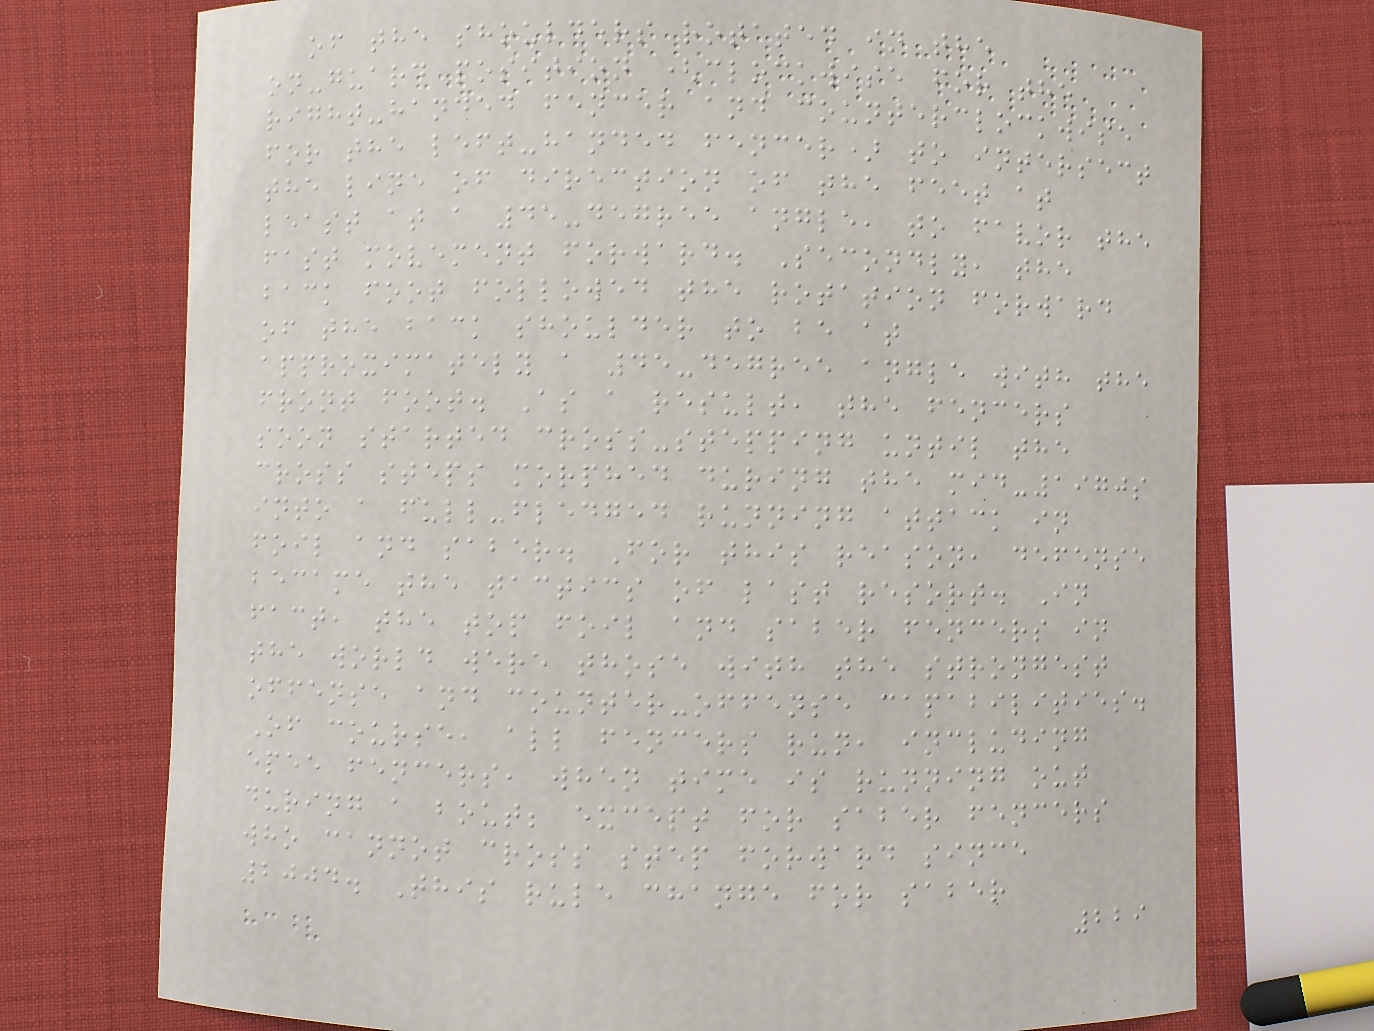of the shoulders rotated in the
on-guard position (clockwise for the
right-handed fencer and counterclockwise
for the left-handed fencer) to intersect
the line of direction of the feet at
least at a 45-degree angle, to favor the
fast movement forward. Secondly, the
back foot followed the rotation forward
of the back shoulder to be at
approximately a 45-degree angle with the
front foot. As a result, the fencers
soon started cross-stepping until the
cross steps morphed during the mid-1970s
into a full-fledged running attack in
foil and saber. For this reason, defense
became the tactics of last resort. In
fact, the top foil and saber fencers in
the world were those with the strongest
offense and counter-offense capabilities.
Of course, all fencers run, including
epee fencers, when time is running out
during a bout; except for saber fencers
who cannot cross step forward since
2004. This rule change for saber
229
